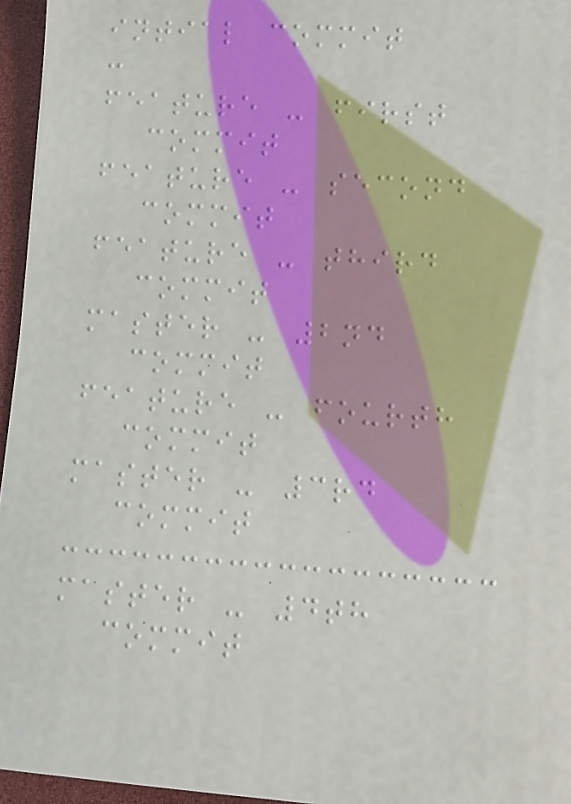intial commit
:
feature - first
commit
feature - second
commit
feature - third
commit
master - 2nd
commit
feature - fourth
commit
master - 3rd
commit
master - 4th
commit
